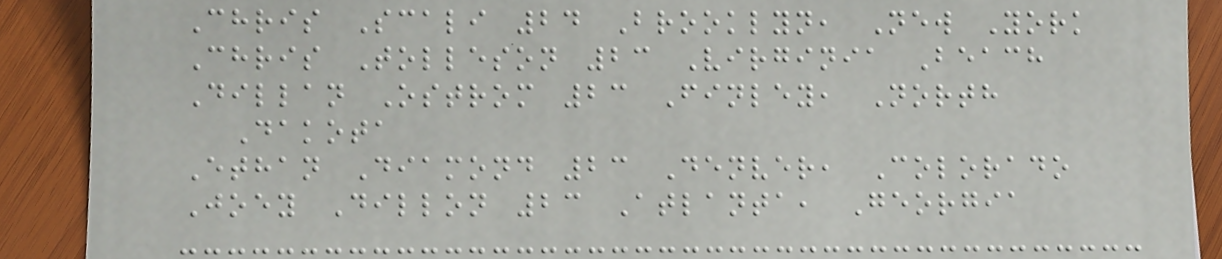Chris Scali 24 Brooklyn, New York
Chris Tolleson 23 Virginia Beach
Dillan Ostrom 23 Finley, North
Dakota
Ethan Diamond 23 Denver, Colorado
Joey Dillon 23 Atlanta, Georgia
